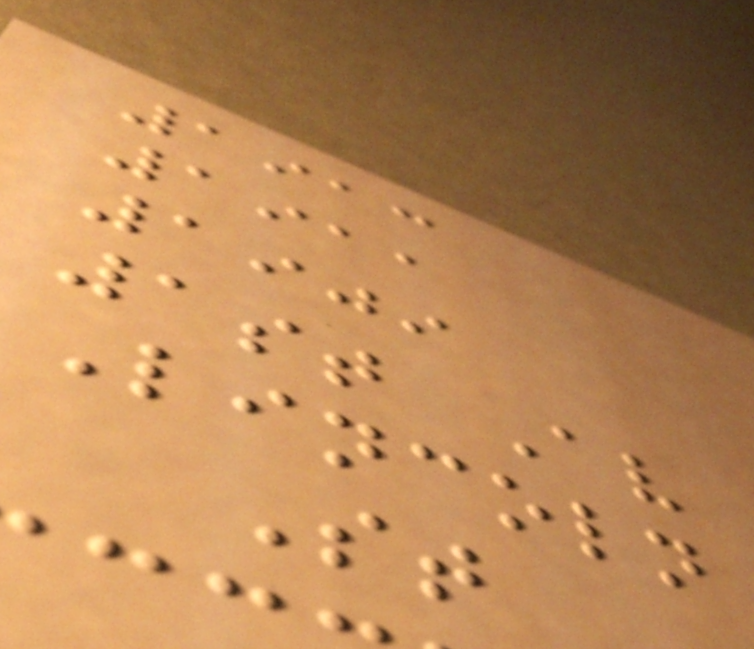1913
1911
1909
1st Av
Lincoln
St
